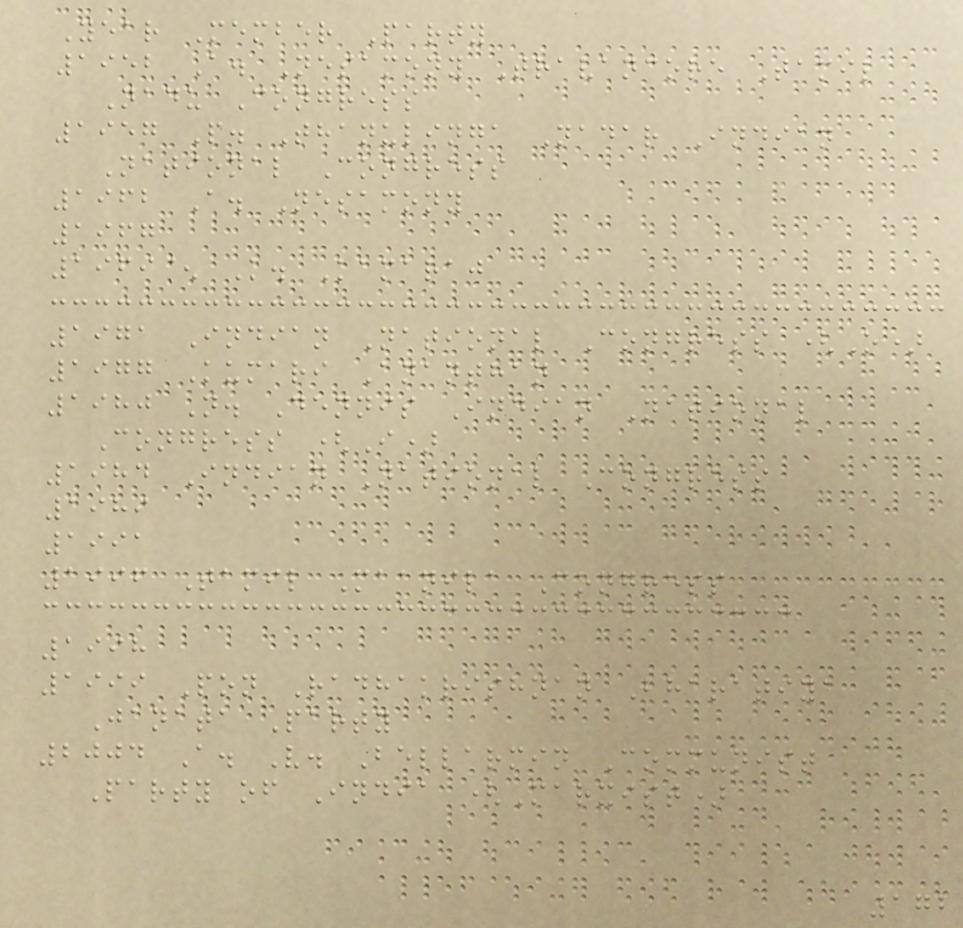Year Member Party
1952 A. Nesamony Travancore Tamil
Nadu Congress
1957 P. Thanulinga Nadar Indian
National Congress
1962 A. Nesamony
1967
1969^ K. Kamaraj
1971 Indian National Congress (O)
1977 Kumari Ananthan
1980 N. Dennis Indian National
Congress (I)
1984 Indian National Congress
1989
1991
1996 Tamil Maanila Congress
1998
1999 Pon Radhakrishnan Bharatiya
Janata Party
2004 A. V. Bellarmin Communist
Party of India (Marxist)
172
